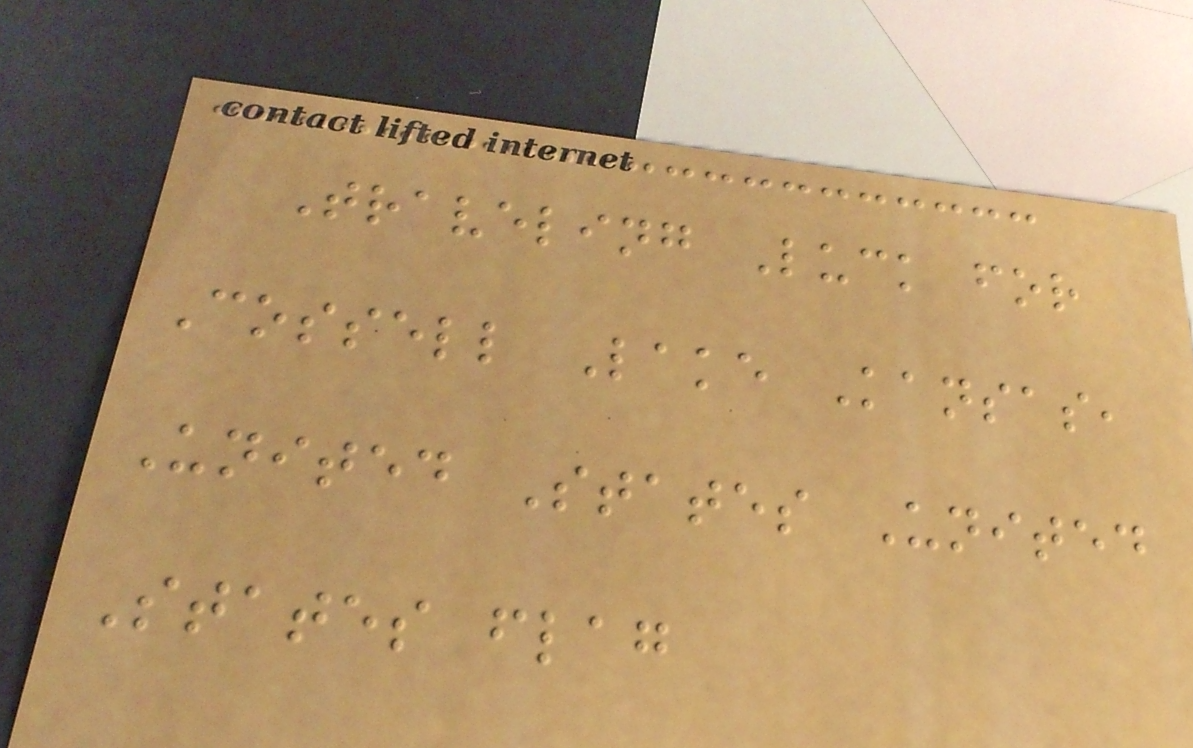Traveling Luck for
Cossell Lake Kansas,
United States United
States flag
